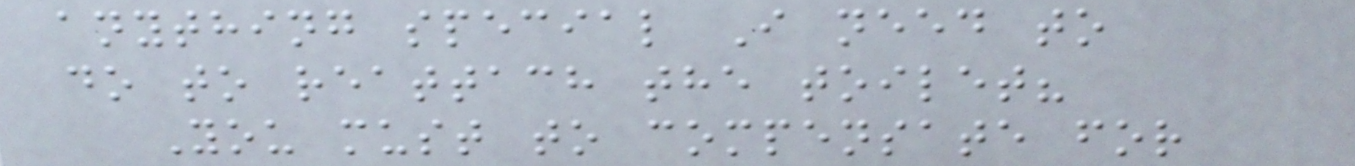anything special I need to
do to reattach the toilet?
You must to compensate for
